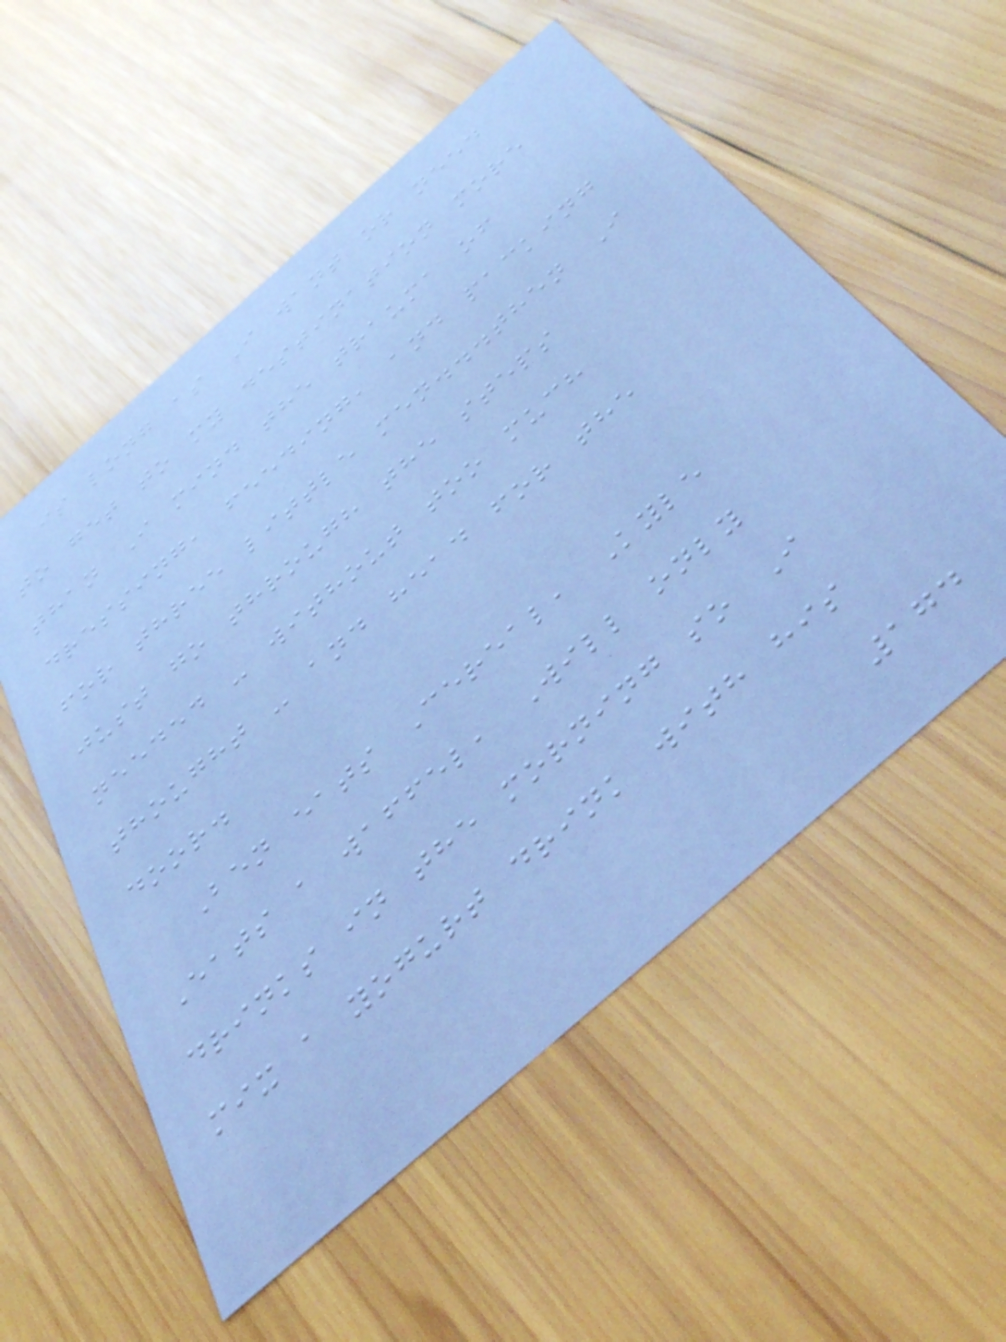is long as I want or need
to get to my destination more
than I mind the trauma of
dressing, feeding, and packing
for three little men...then I
just go through the steps
needed - without too much
thought - and head for the
door.
Ben eats Cereal, Kyle
Eats a waffel, Will only
drinks in the morning so I
mix a yogurt drink with his
174
